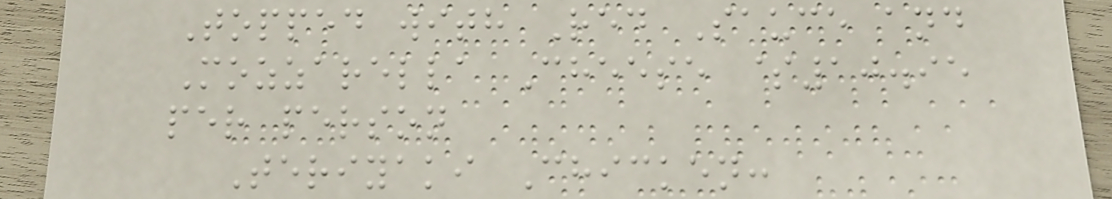Topped with Red Sauce and
Mozzarella Cheese $10.95
per person
Teriyaki Chicken:
